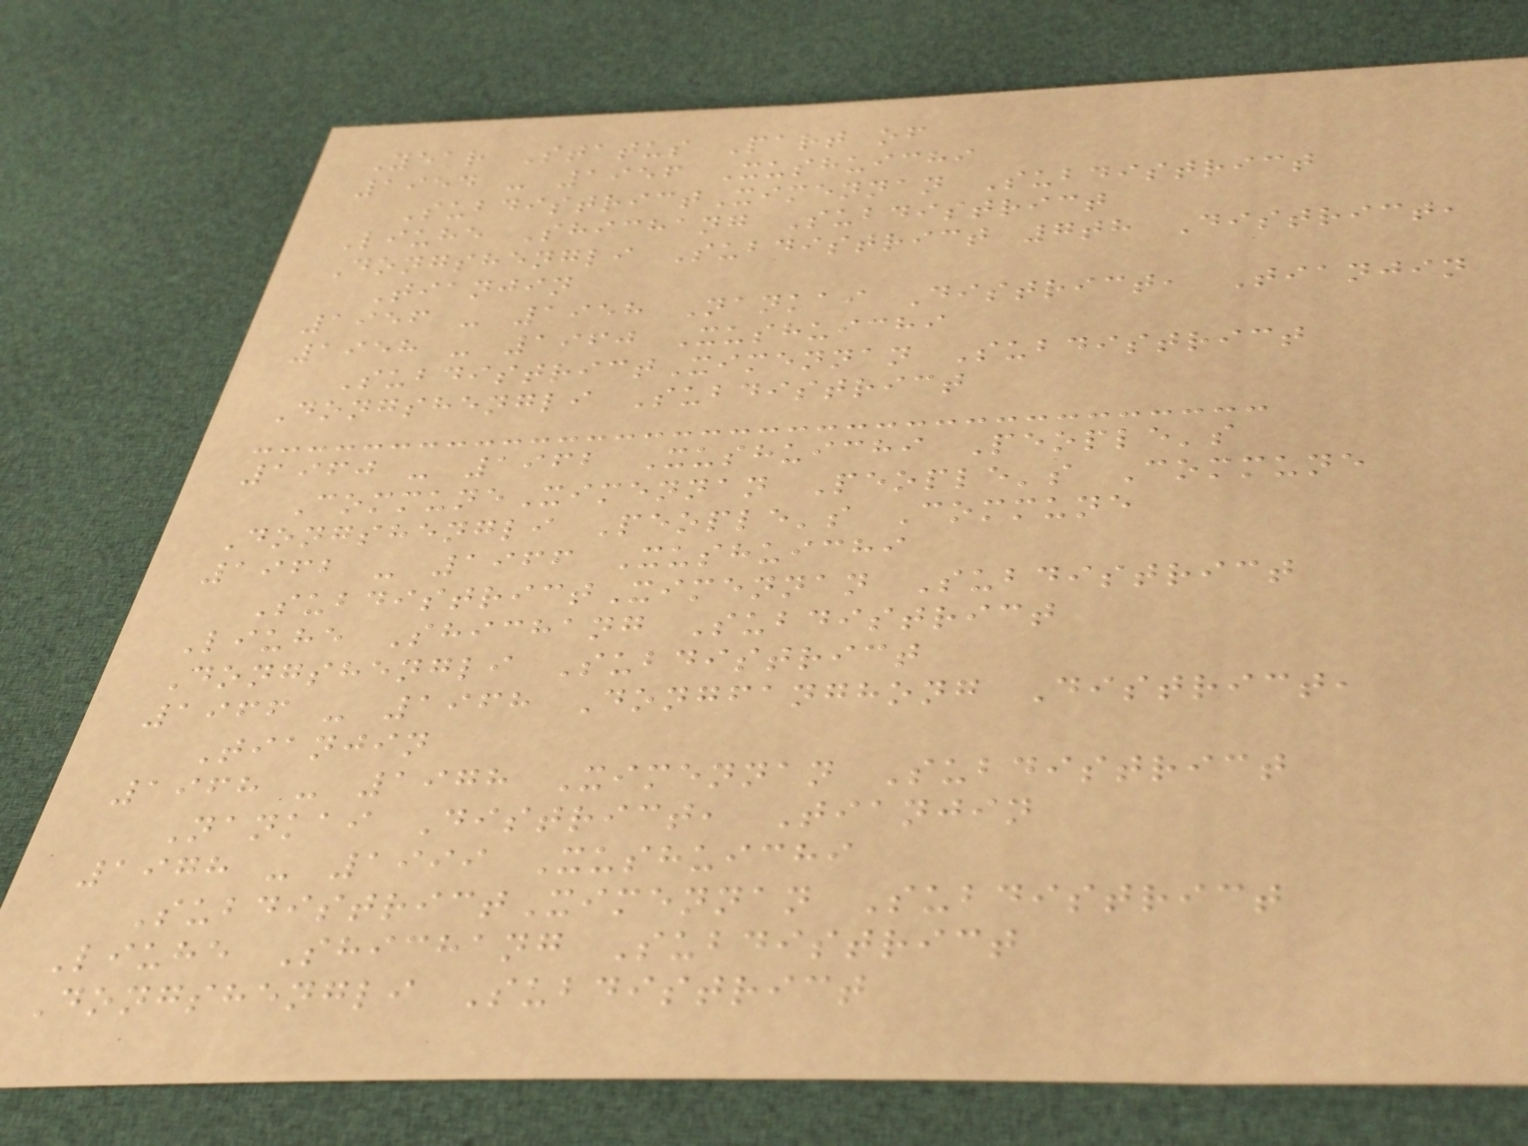Year Status Part of
1954 - 1956 Xushuichi
SubdistrictXimennan Subdistrict
Liuhe Shichang Subdistrict
Dongshengli Subdistrict 7th District,
Tianjin
1956 - 1958 Nankai District, Tianjin
1958 - 1960 Xushuichi
SubdistrictXimennan Subdistrict
Dongshengli Subdistrict
1960 - 1962 Xushuichi People's
CommuneXimennan People's Commune
Dongshengli People's Commune
1962 - 1966 Xushuichi
SubdistrictXimennan Subdistrict
Liuhe Shichang Subdistrict
Dongshengli Subdistrict
1966 - 1968 Dongfanghong District,
Tianjin
1968 - 1978 Ximennan Subdistrict
Nankai District, Tianjin
1978 - 1999 Xushuichi
SubdistrictXimennan Subdistrict
Liuhe Shichang Subdistrict
Dongshengli Subdistrict
